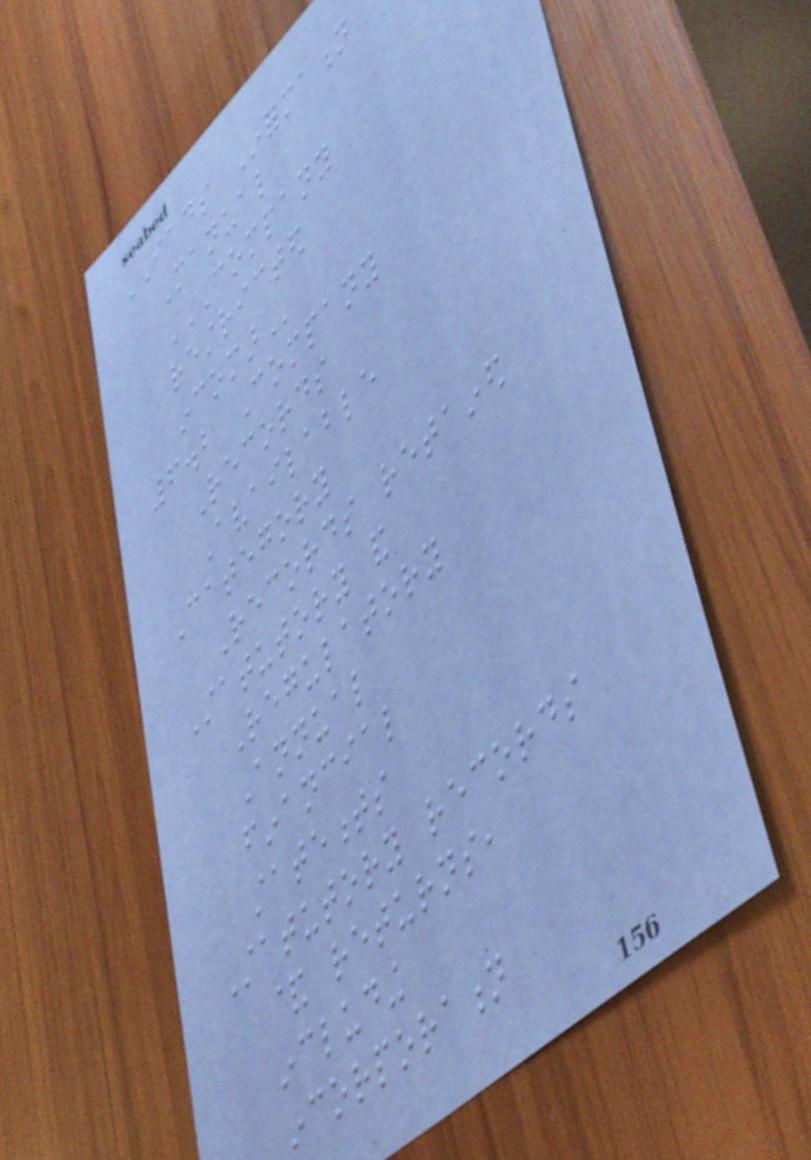IADS Information
Manual
COMPANY
RESTRICTED
INCOMAR
6.2 Company
Records
Available
Category
Records retained
Statutory and
Regulatory
Annual
financial
statements
Statutory records
& returns,
including
incorporation
